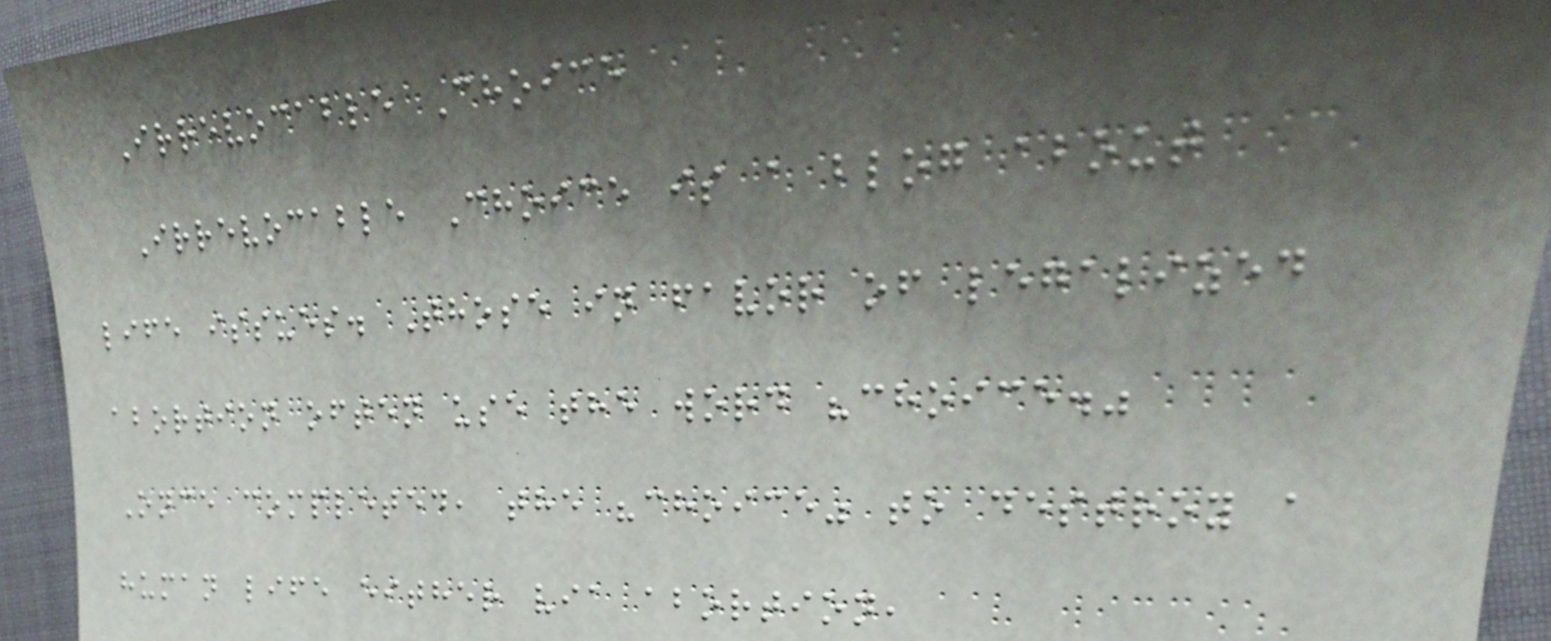Irrevocable Choice
Irrevocable Choice is a blog about
life issues. Those in favor of legalized
abortion often use the word "choice."
Once completed, the "choice" to destroy a
human life either via abortion,
